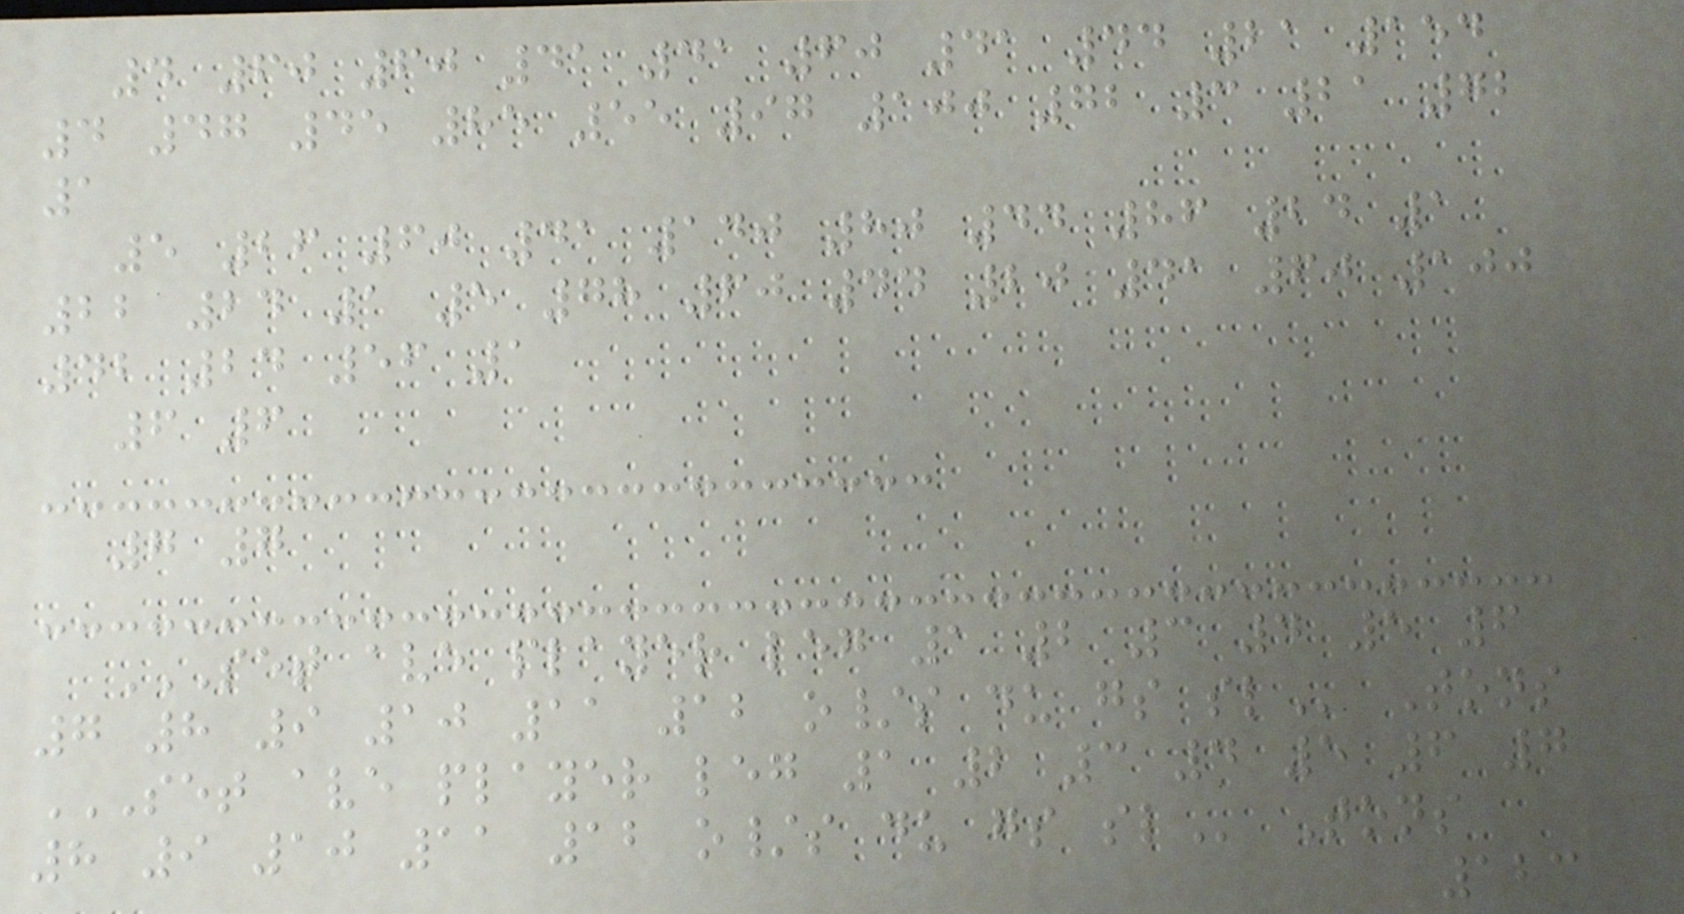4 60 60 41 41 60 41 44 21 154
4 47 45 85 55 97 100 72 3 21 72
1
5 26 60 41 140 80 44 86 24 1
22 24 1 5 78 60 44 20 41 60 100
42 24 56 1
6 6
7 7
SET AVE PLAYER LEG 1 2 3 4 5 6
7 8 9 10 11 12 O/S DU GS SL Tons
SET AVE PLAYER LEG 1 2 3 4 5 6 7
8 9 10 11 12 O/S DU GS SL Tons
123
